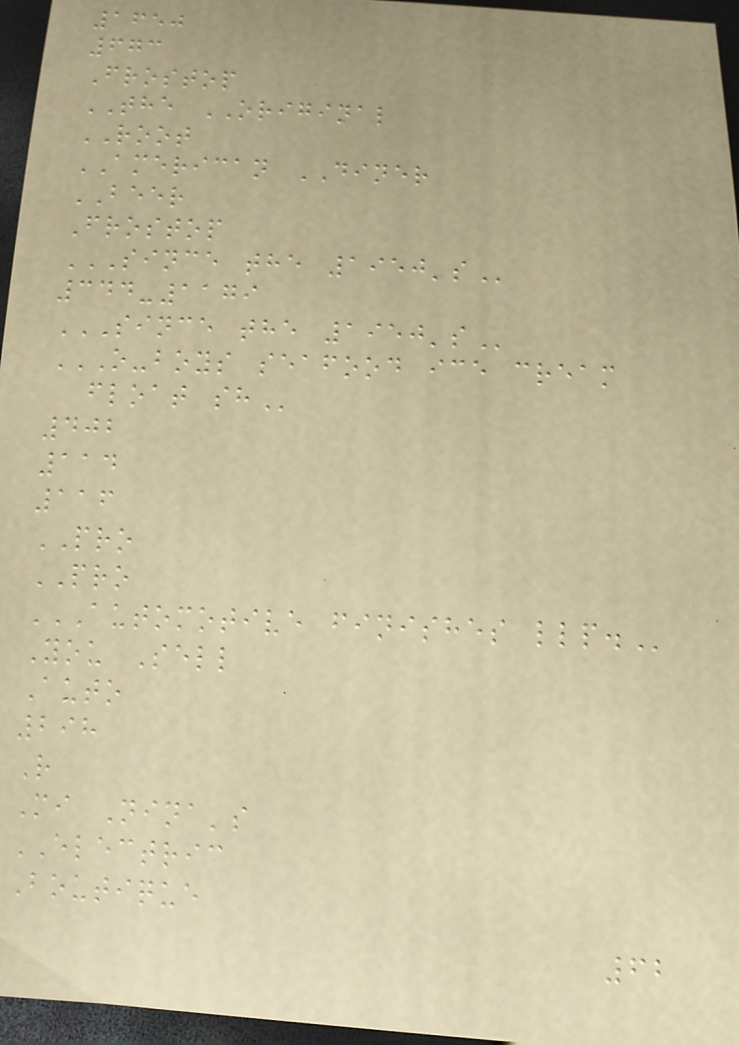1650
673
Frostop
THE ORIGINAL
ROOT
AMERICAN DINER
BEER
Frostop
SINCE THE 1950'S
344-1179
SINCE THE 1950'S
O-BOYS SEAFOOD ICE CREAM
FLOAT SH
402
114
116
PRO
PRO
AUTOMOTIVE FINISHES LLP.
You Sell
Auto
298
R
Mi Nina's
ELECTRIC
Boutique
62
